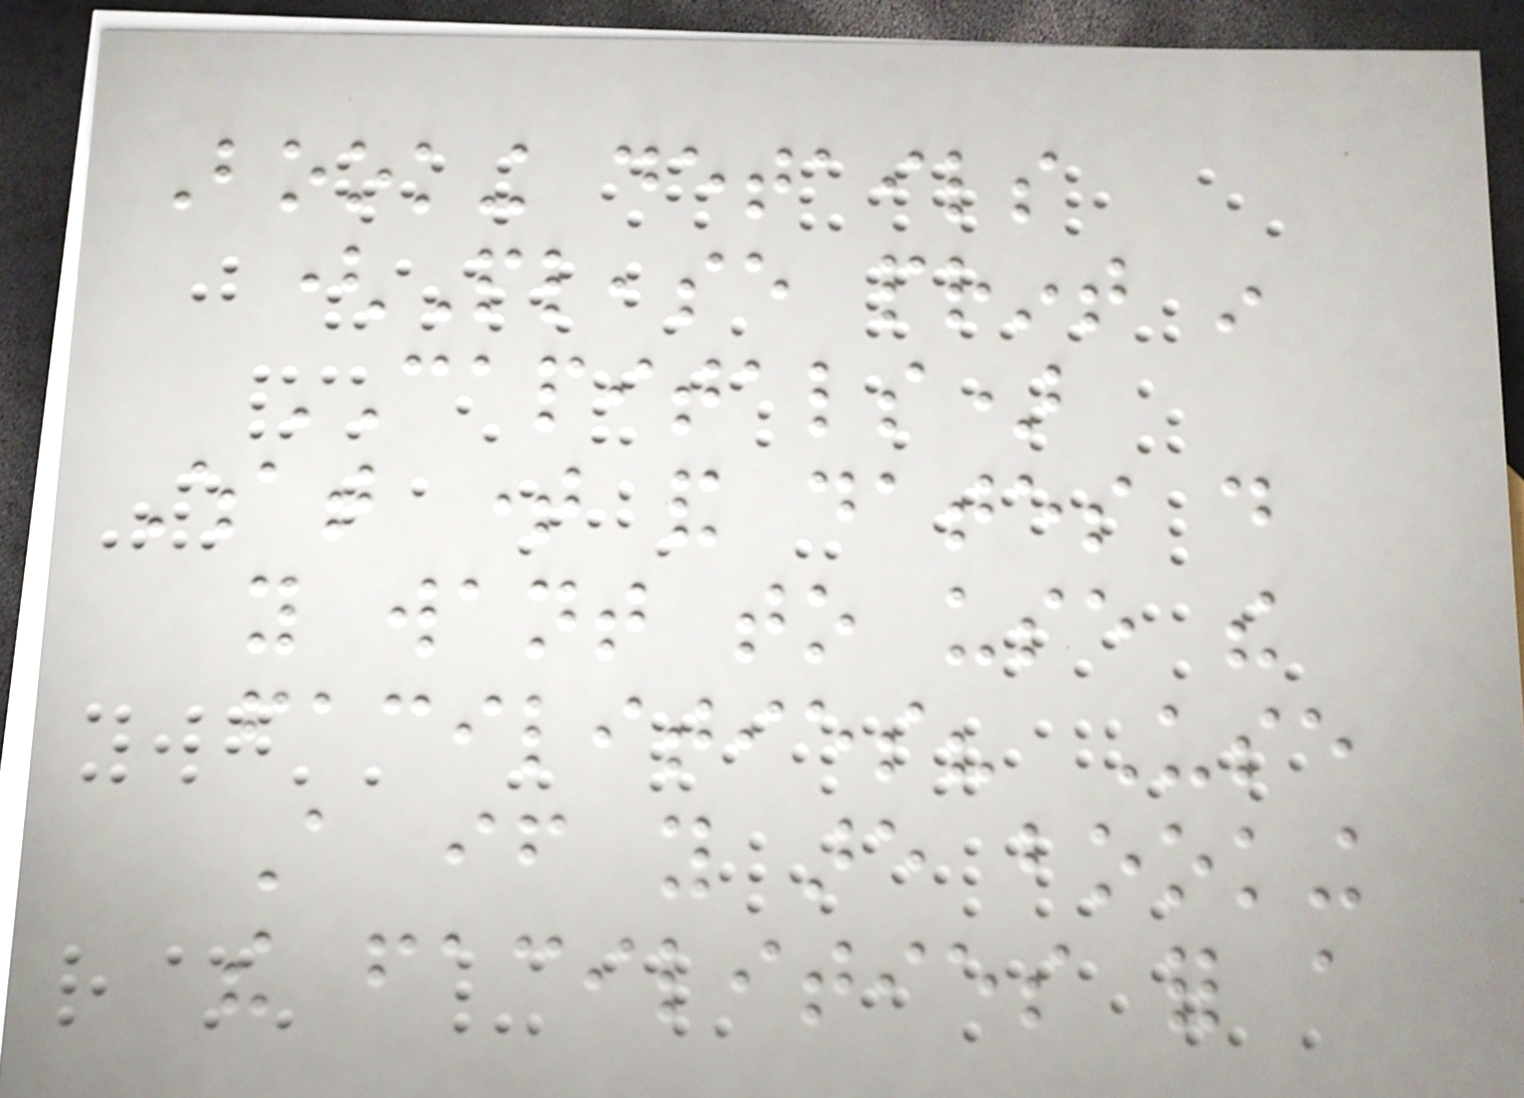Booking details
(Please print in
CAPITALS)
What time and dates do
you want to use the
facilities? Use
A if you are booking
the facilities for a
